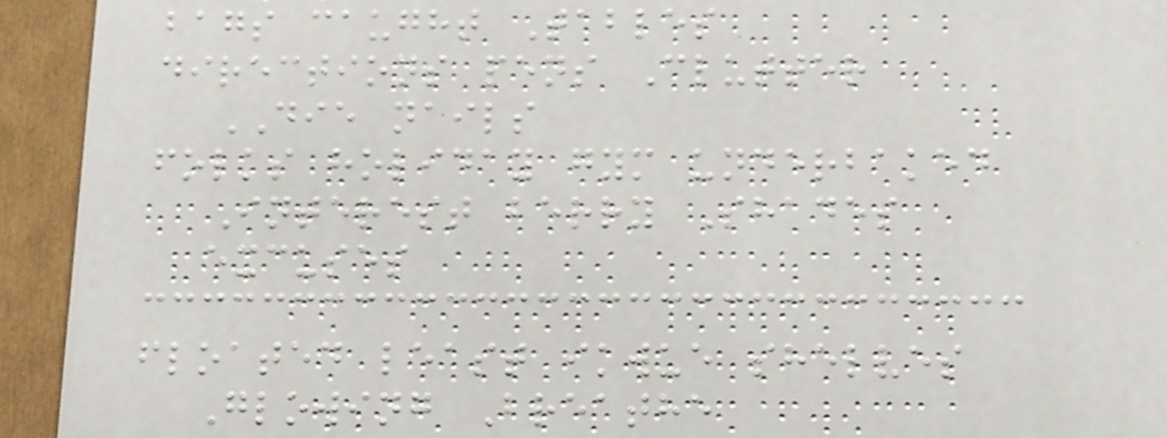bags caught Tables
directions pens Clutter
DIE nails
folks holiday gym underbaked
Interest berry Shades
excuses
floated least ikwue shelves
Glowing Breathe
